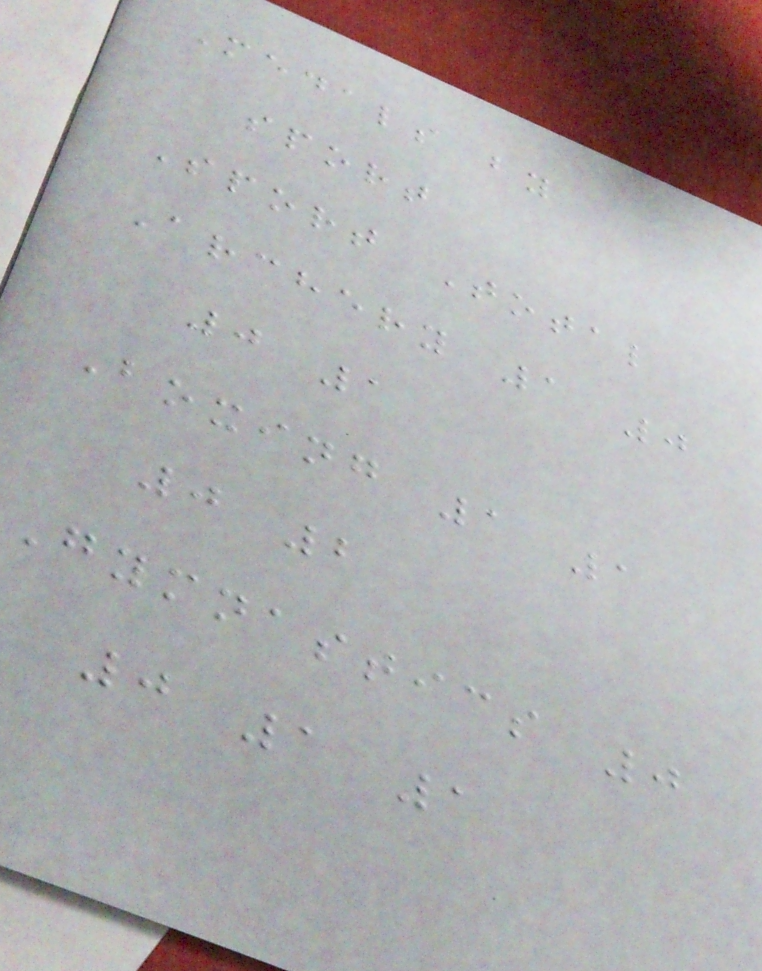Medals by
sport
Sport Total
Archery 1 0
0 1
Boxing 1 1
0 2
Gymnastics 0
0 1 1
